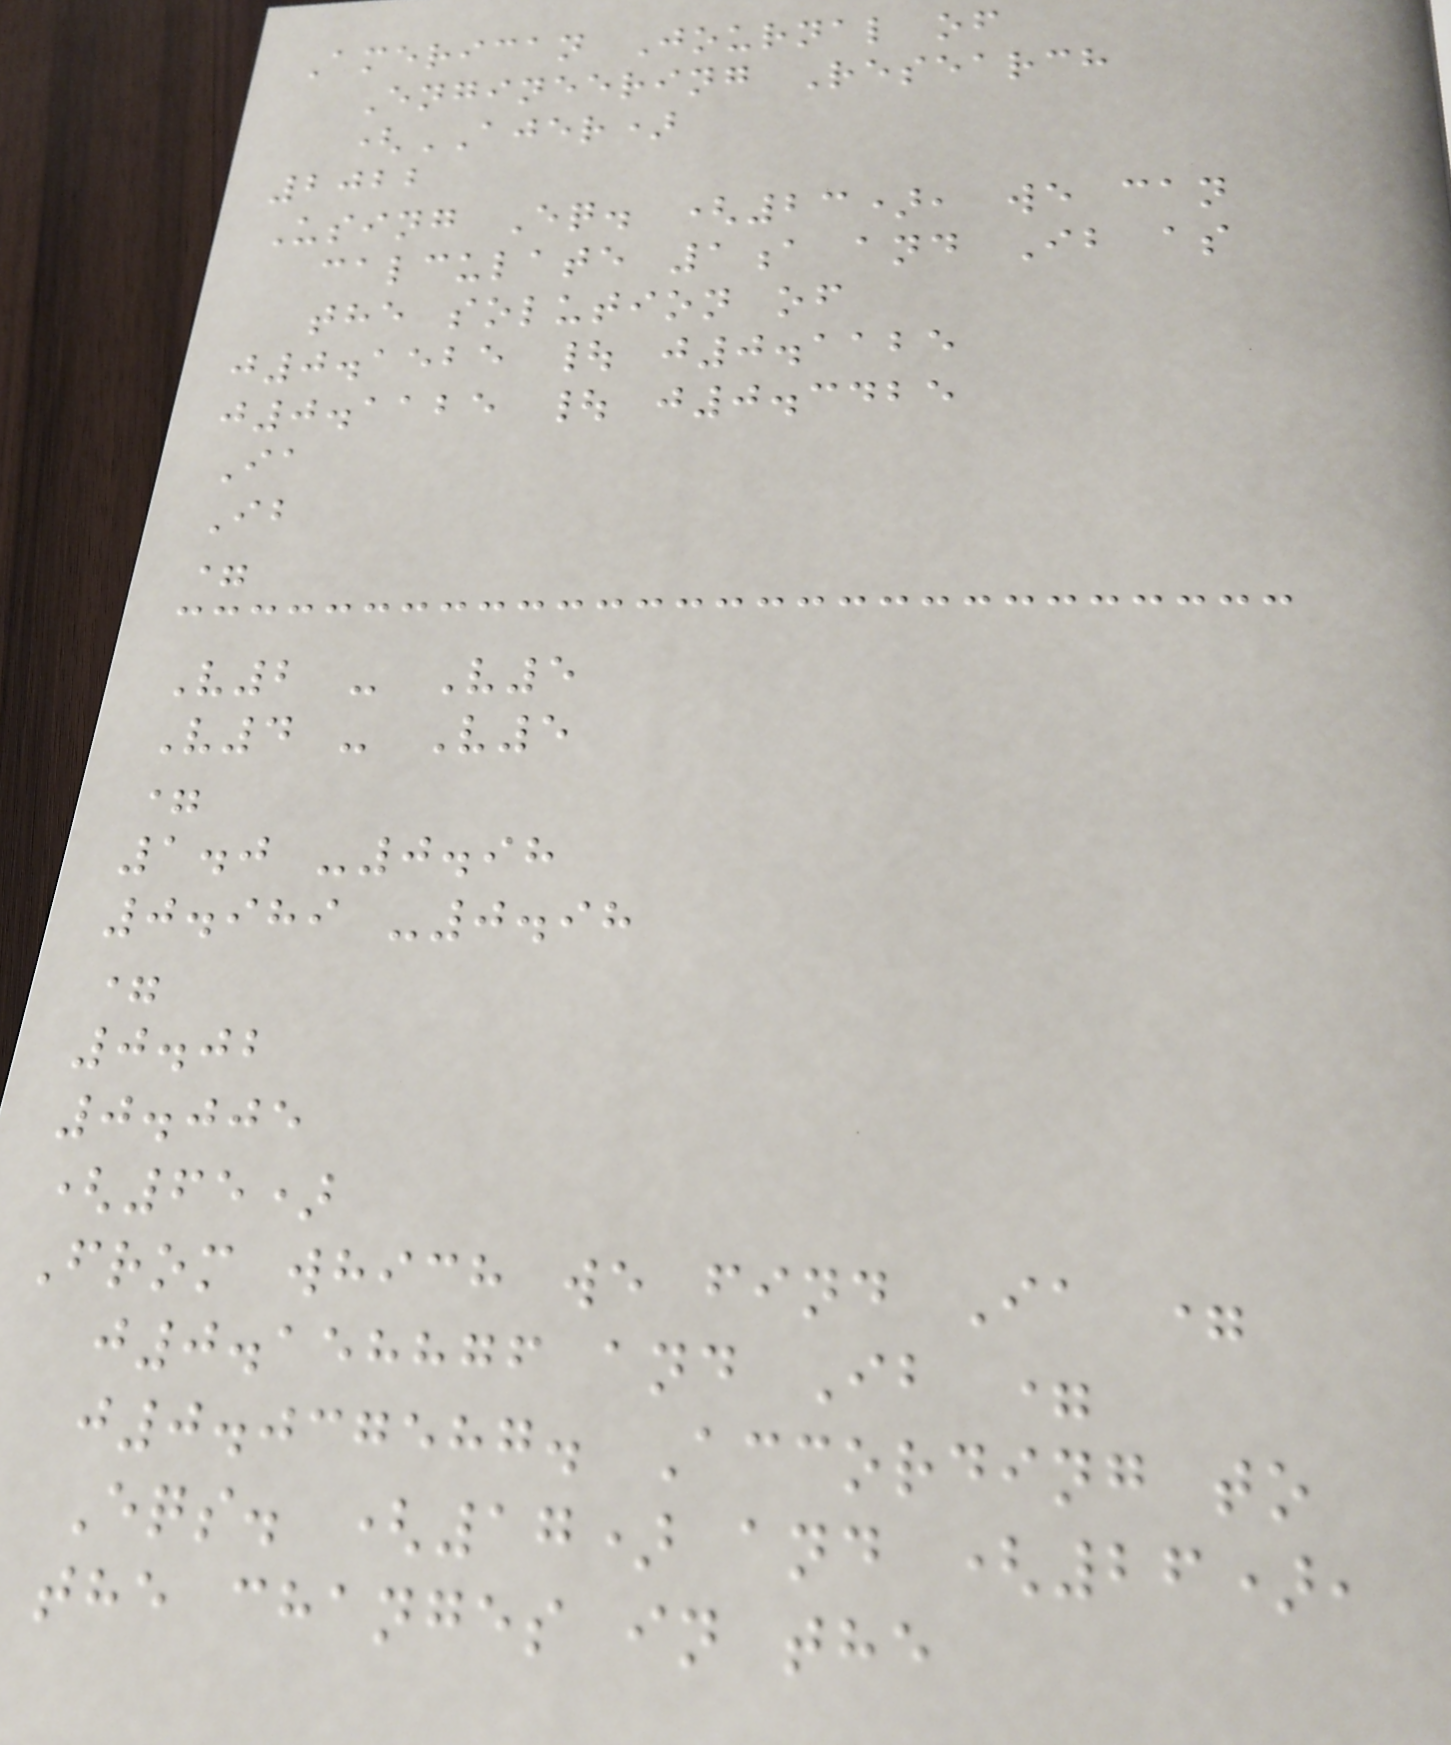American Journal of
Engineering Research
(AJER)
2022
Using Eq. (23), we can
calculate 1a and Ib as
the solution of
j0.1525 | j0.1125
j0.1125 | j0.3425
Ia
Ib
=
V2 - V5
V4 - V5
=
1.0 -0.98
0.989 -0.98
=
0.02
0.005
(65)
From which we find Ia =
j0.158876 and Ib =
j0.037587. According to
Eqs. (17) and (26),
the changes in the
